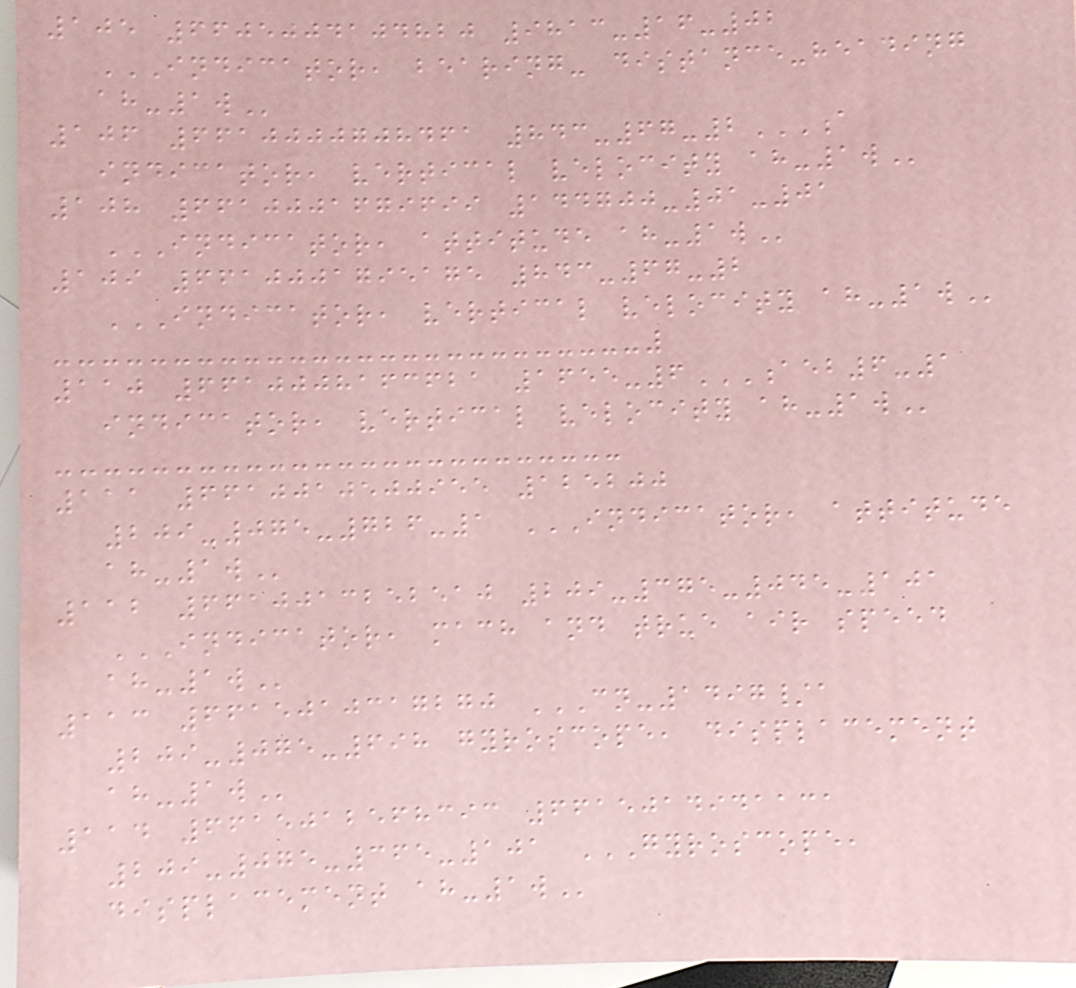105 6605004104820 9813-16-02
INDICATOR, BEARING- DISTANCE-HEADING
AH-1W
106 6610000708461 843-67-2A
INDICATOR, VERTICAL VELOCITY AH-1W
108 6610001679699 144700-01-01
INDICATOR, ATTITUDE AH-1W
109 6610001795175 843-67-2
INDICATOR, VERTICAL VELOCITY AH-1W
110 6610008163621 1655-6AEB6-1
INDICATOR, VERTICAL VELOCITY AH-1W
111 6610010500955 125200
209-075-726-1 INDICATOR, ATTITUDE
AH-1W
112 6610013252510 209-375-045-101
INDICATOR, MACH AND TRUE AIR SPEED
AH-1W
113 6615010317270 CN-1497/A
209-075-698 GYROSCOPE, DISPLACEMENT
AH-1W
114 6615012568393 6615014941131
209-075-365-101 GYROSCOPE,
DISPLACEMENT AH-1W
